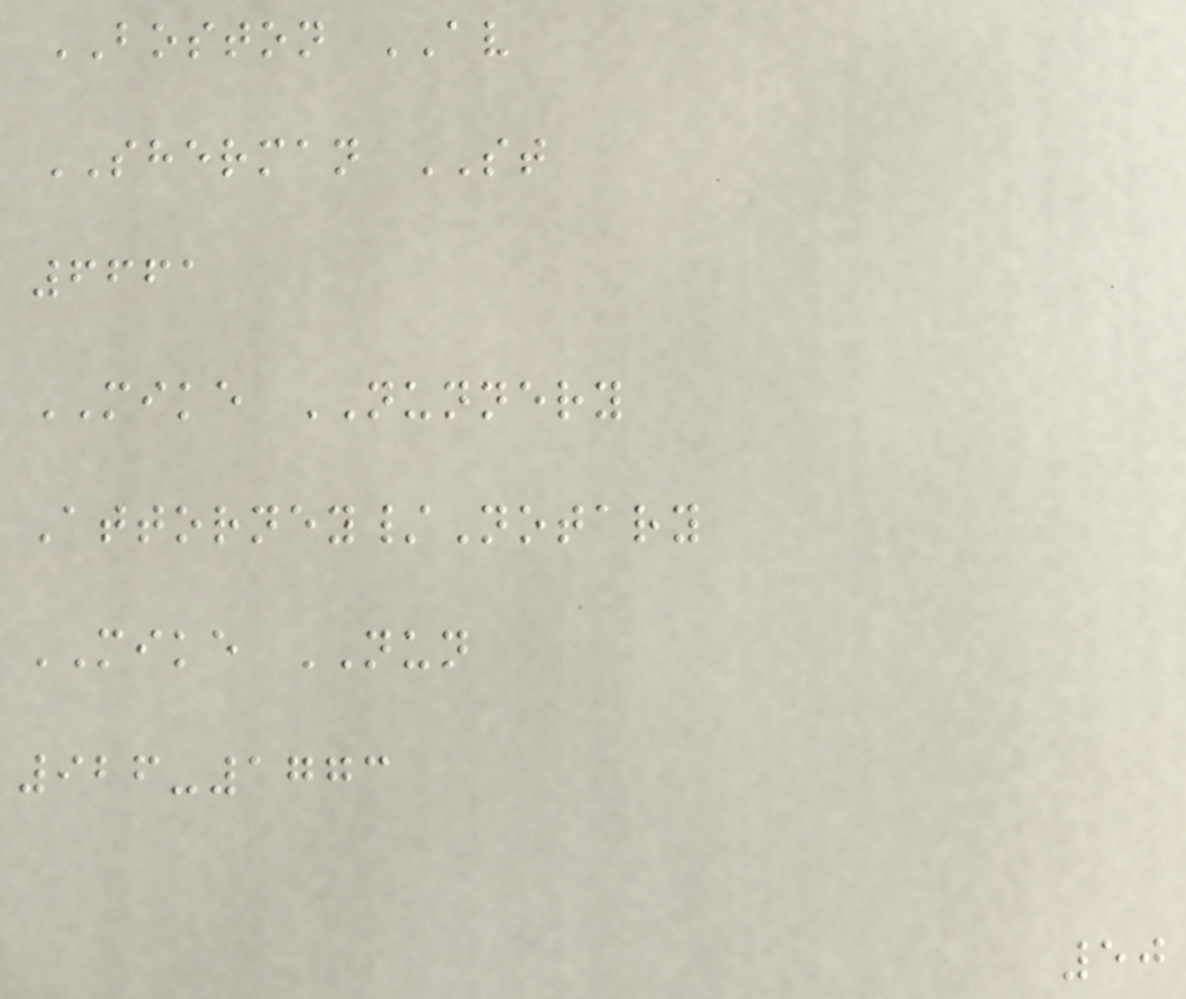BOSTON AV
SHERMAN ST
6661
MIKE NUNNERY
Attorney/Notary
MIKE NUN
926-1773
50
